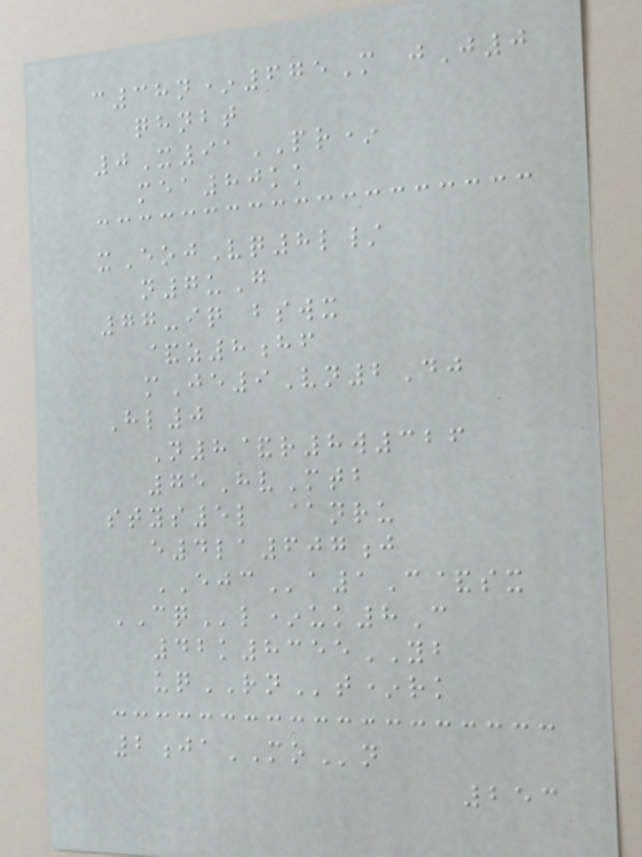c38n*675M jJ0
qhnbt
0X91PR*
mea80kk
xEojVq8l/
n7uG
77-iq bswx
&z8hf
mJe9Vn2Dj
Hl0
N8&r8w326
75HvMtb
stys5l @nru
e4la607j
EJCa1C&sx
CQl*uk8C
42k8355YB
uqRNt*rk
2jaMOn
253
